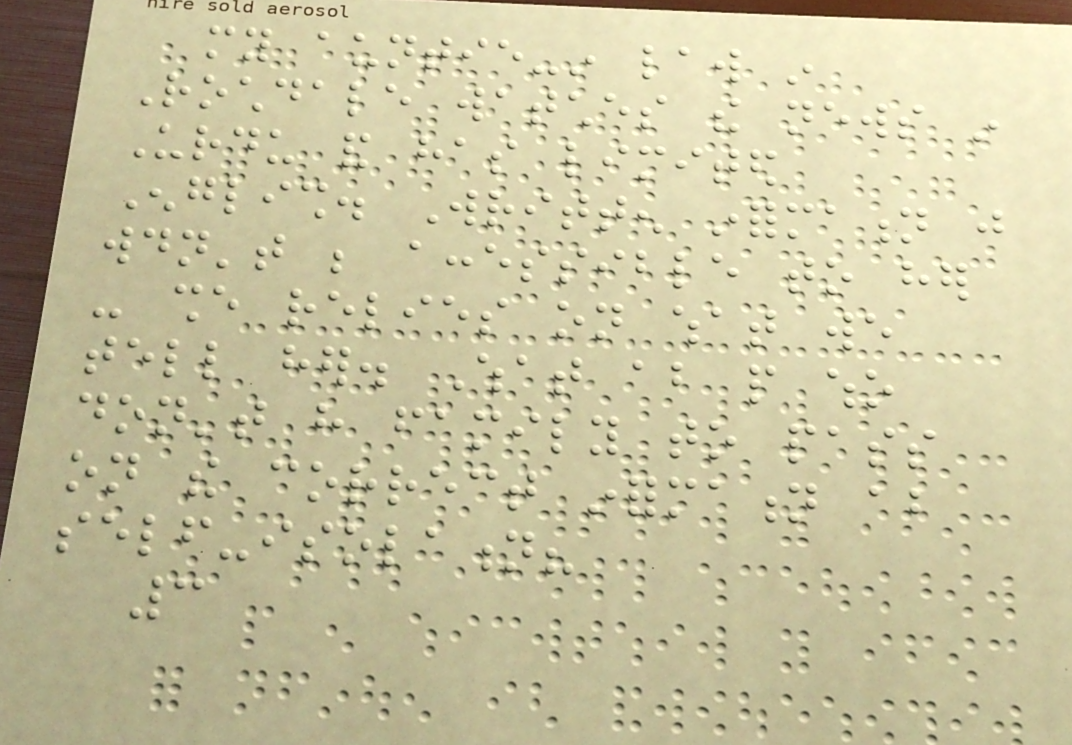my auntie-in law in
Rochdale watches the news in
Urdu and has limited
English. Written information just
wouldn't be accessible to her
- she relies on what we
tell her. What about people who
don't have family to pass
on the correct information about
self-isolation?
3
